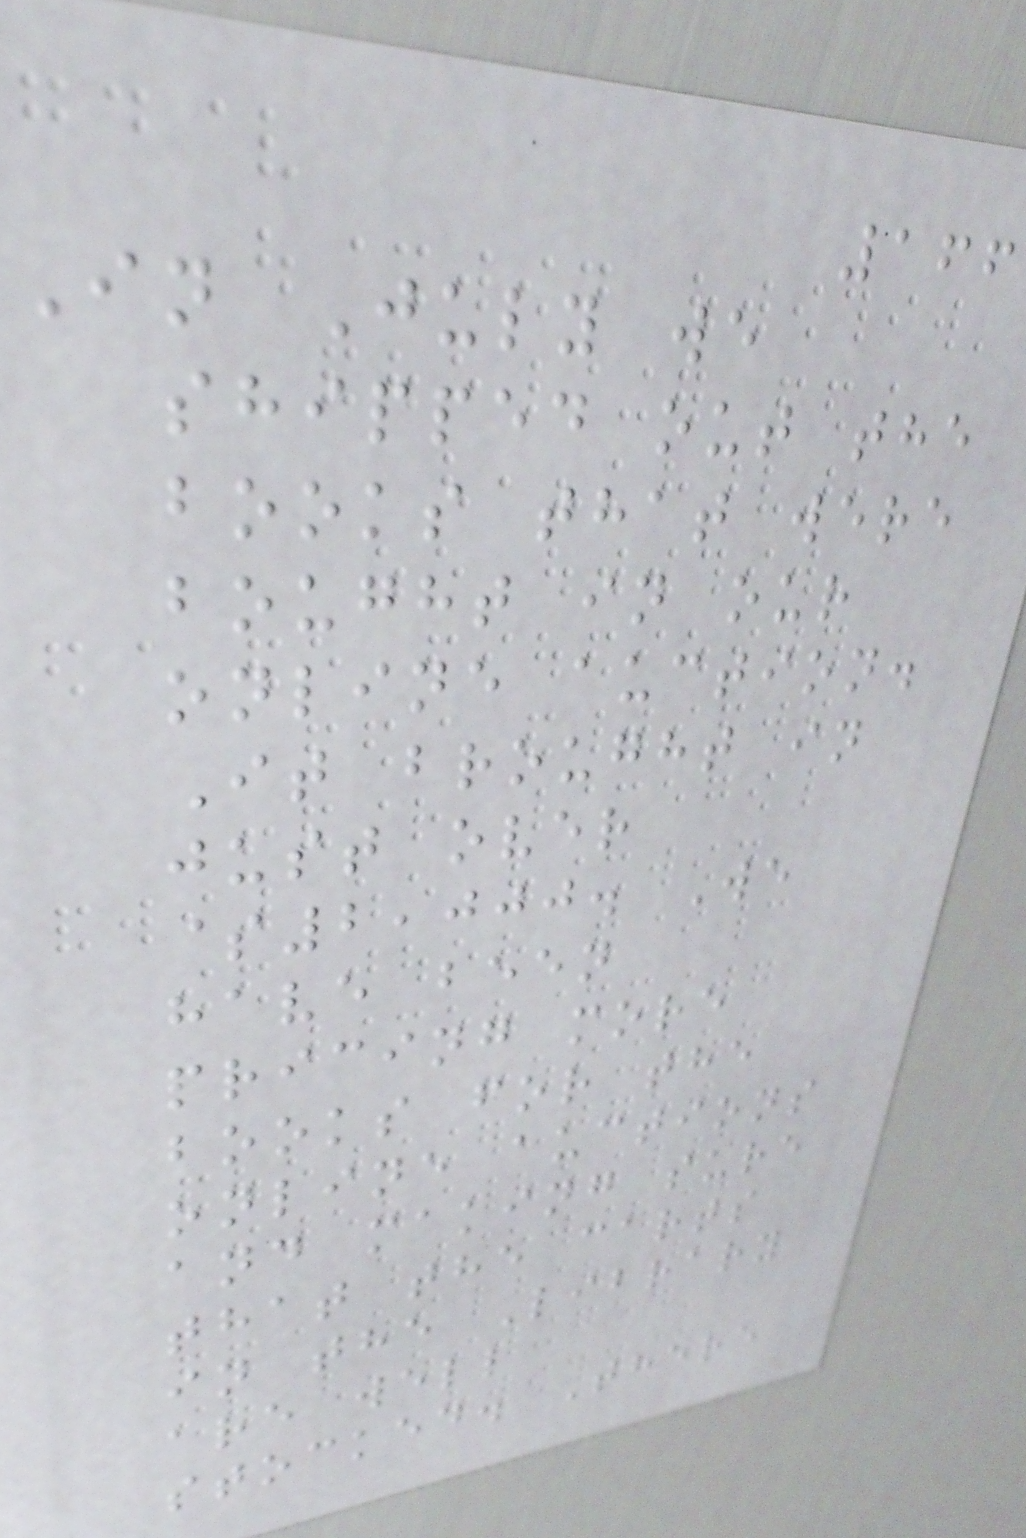166
In July we
shipped out the
books that were
bought in our
online auction.
It brought in
just over
$2,000. We
have been
pricing more
books for the
online auctions
and making sure
that the carts
in the Library
are well
stocked. There
